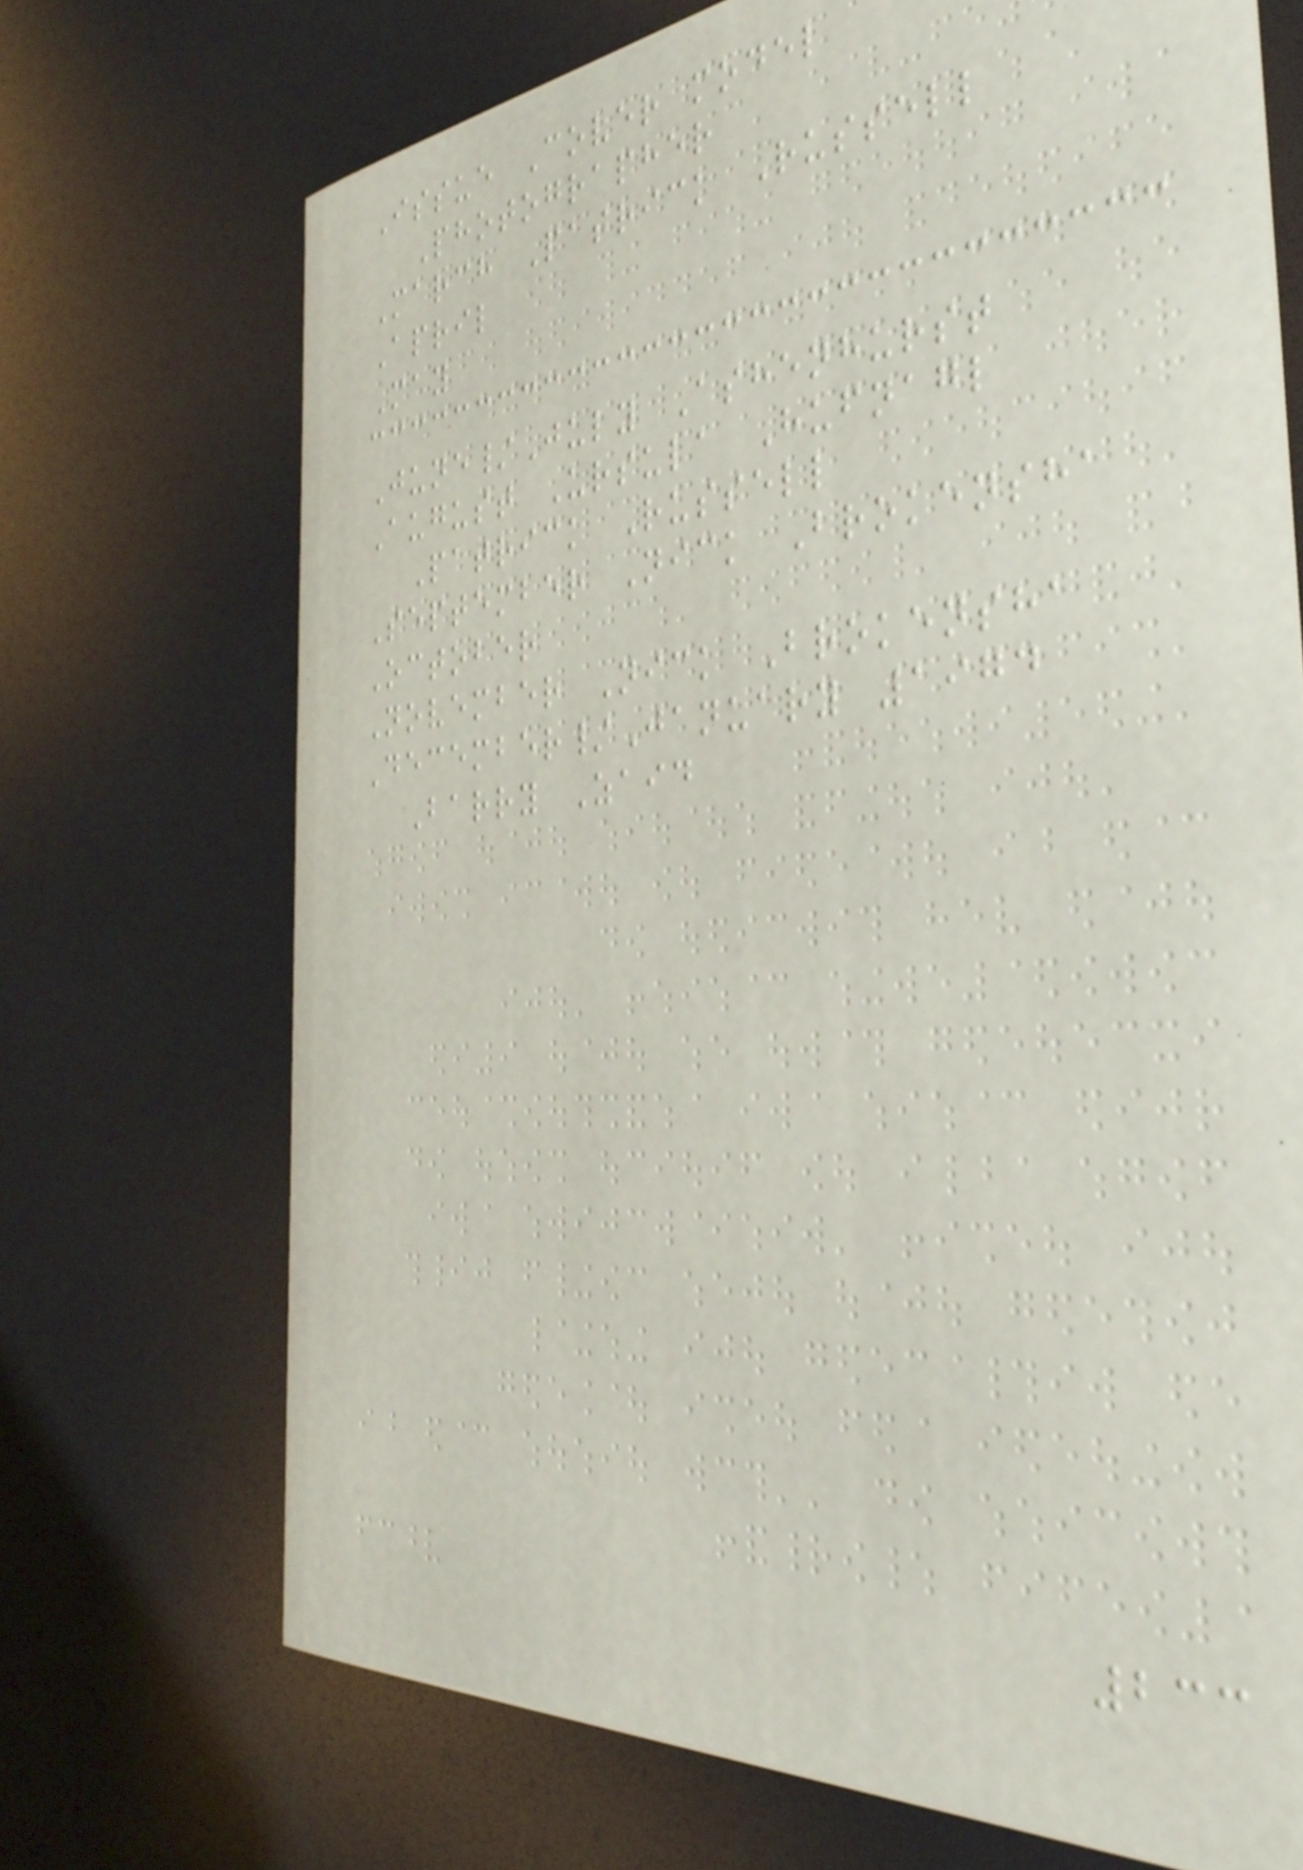Issue Cover model
Photographer
March Patrick Russell
April
May
June/July Ashenhurst
August Ursula Hufnagl
Patrick Russell
September Nick Brokensha
October
November Nick Brokensha
December/January 1974
Barry Zaid
233
